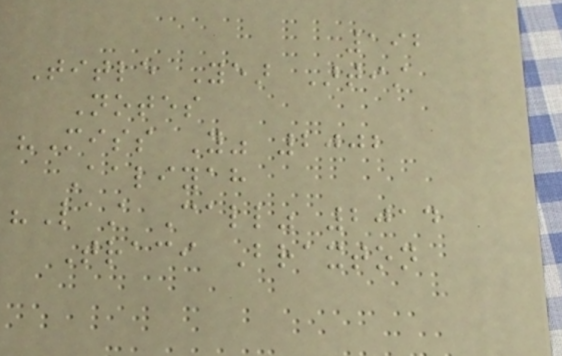192
Title Year Artist
Notes
"Miss You" 2002
Aaliyah
"Last Call" 2014
Traci Braxton
